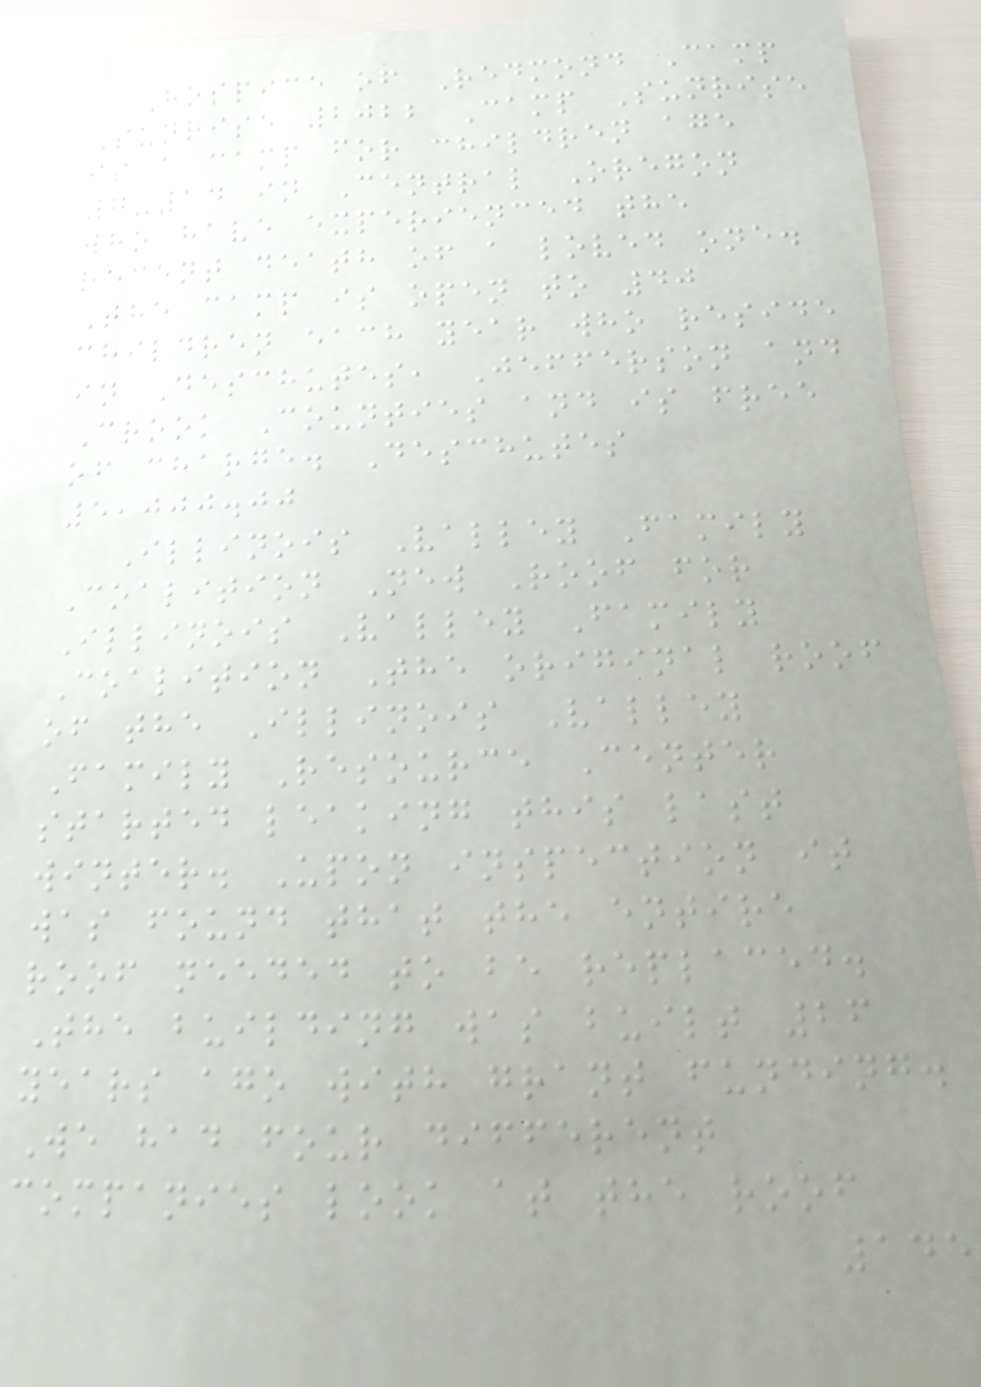Hospice of Redmond Camp
Sunrise 2022 Camp Sunrise
is a camp for children age
7-14 in Central Oregon
who have experienced the
recent death of a loved one.
The camp is open to 40
children each year who reside
in Deschutes, Jefferson and
Crook Counties and is free
of charge. Deschutes
5,000.00
Illinois Valley Family
Coalition New Roof for
Illinois Valley Family
Coalition The original roof
of the Illinois Valley
Family Resource Center
started leaking this last
winter. Upon inspection it
was found that the entire
roof needed to be replaced.
The building was built 26
years ago with grant funding.
We had four different
companies look at the roof
145
